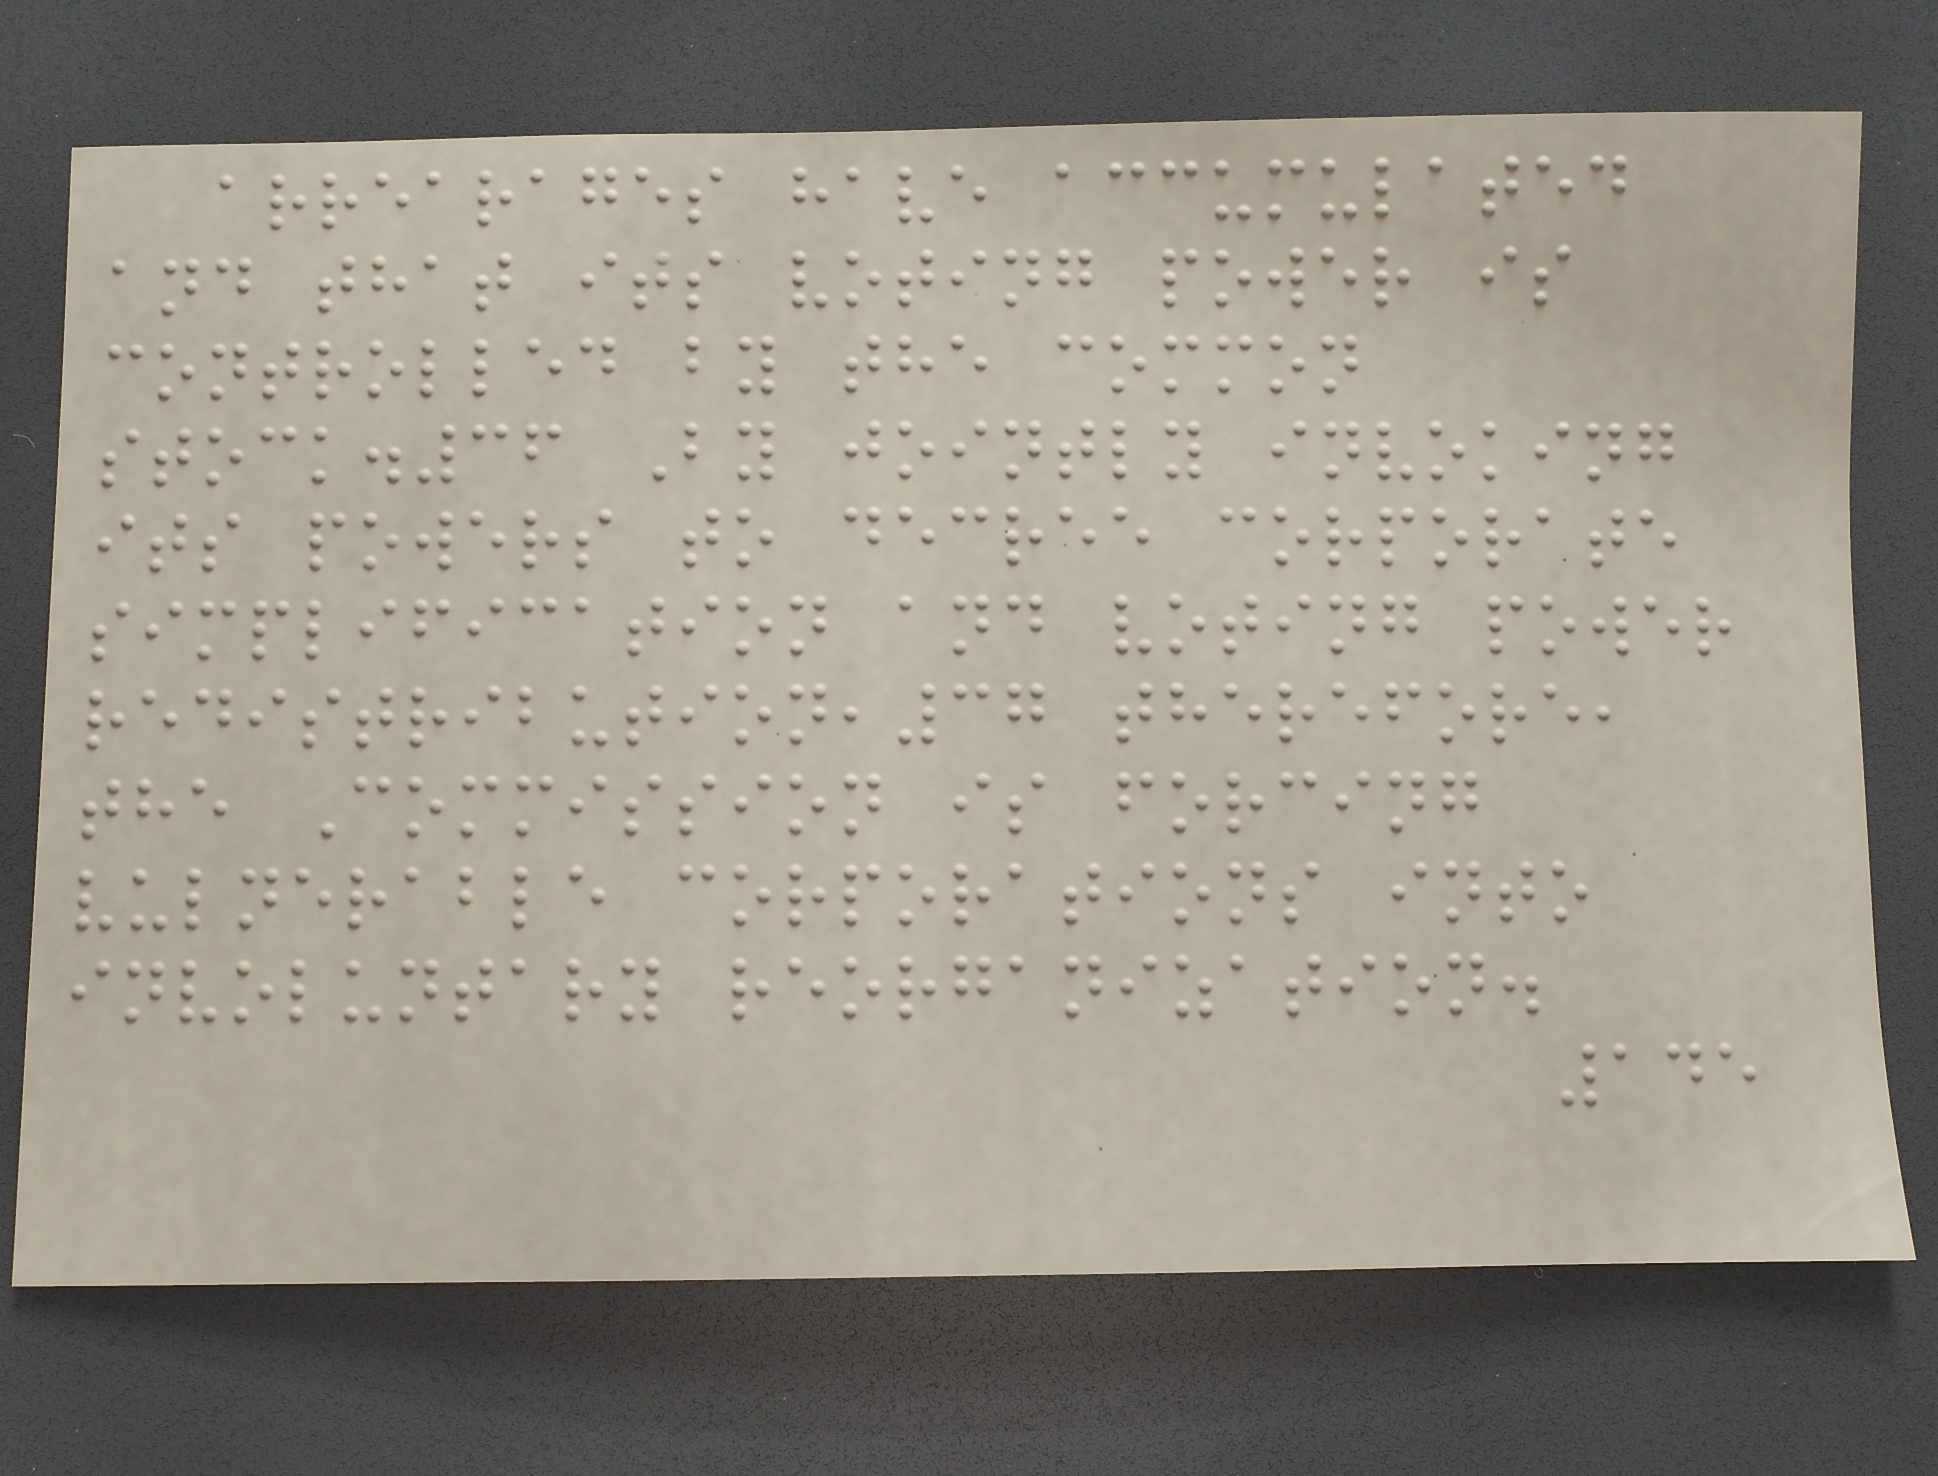arrearages have accumulated
and that its voting power is
controlled by the common
stock.36 By jointly invoking
its powers to decree corporate
simplification and voting power
redistribution,37 therefore,
the Commission is forcing
vulnerable corporations into
involuntary reorganization.
145
